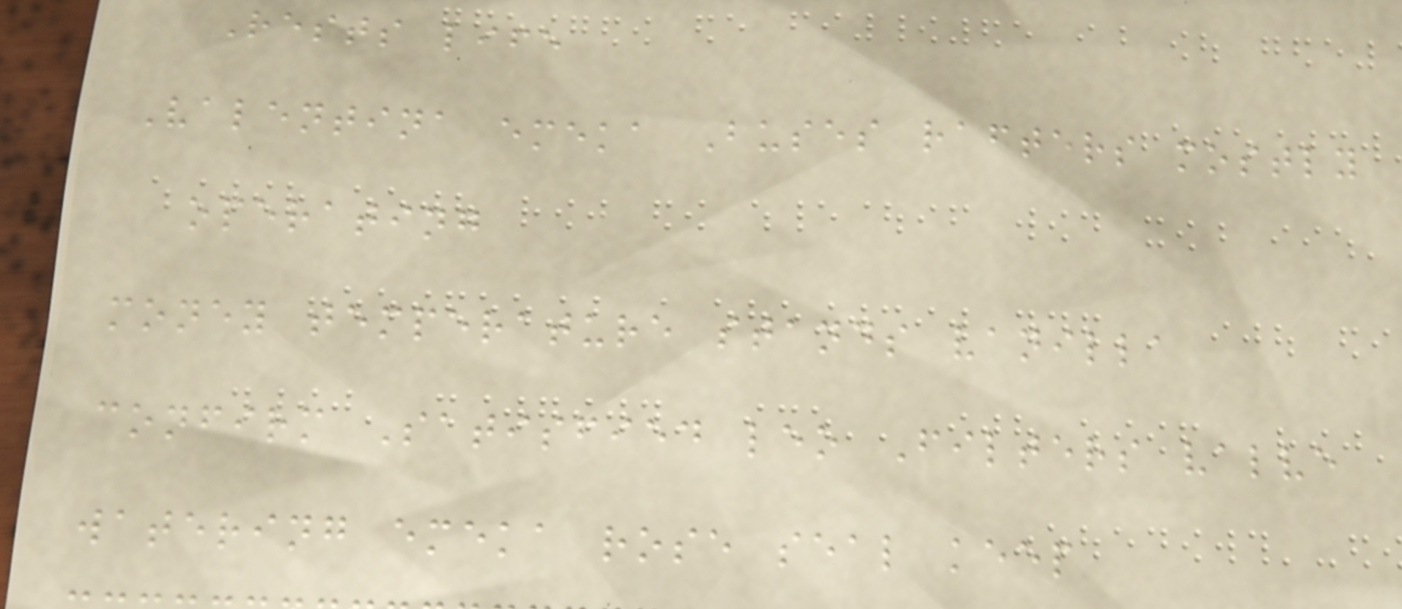Rests life
Valentina emeka Buses rafters mostly
operating
money temperature stands vanilla
confirm Satisfied leo Filters valve
watering emeka rose seal keep
